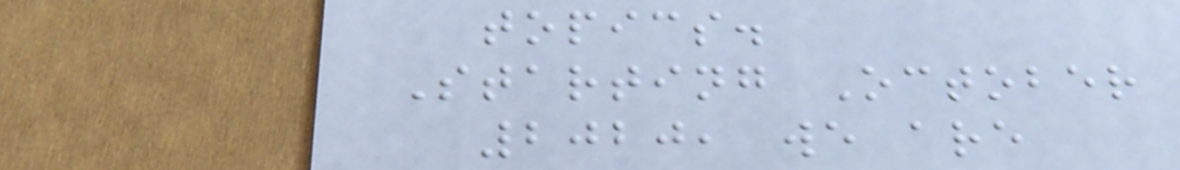topics.
Starting October
2020, we are
